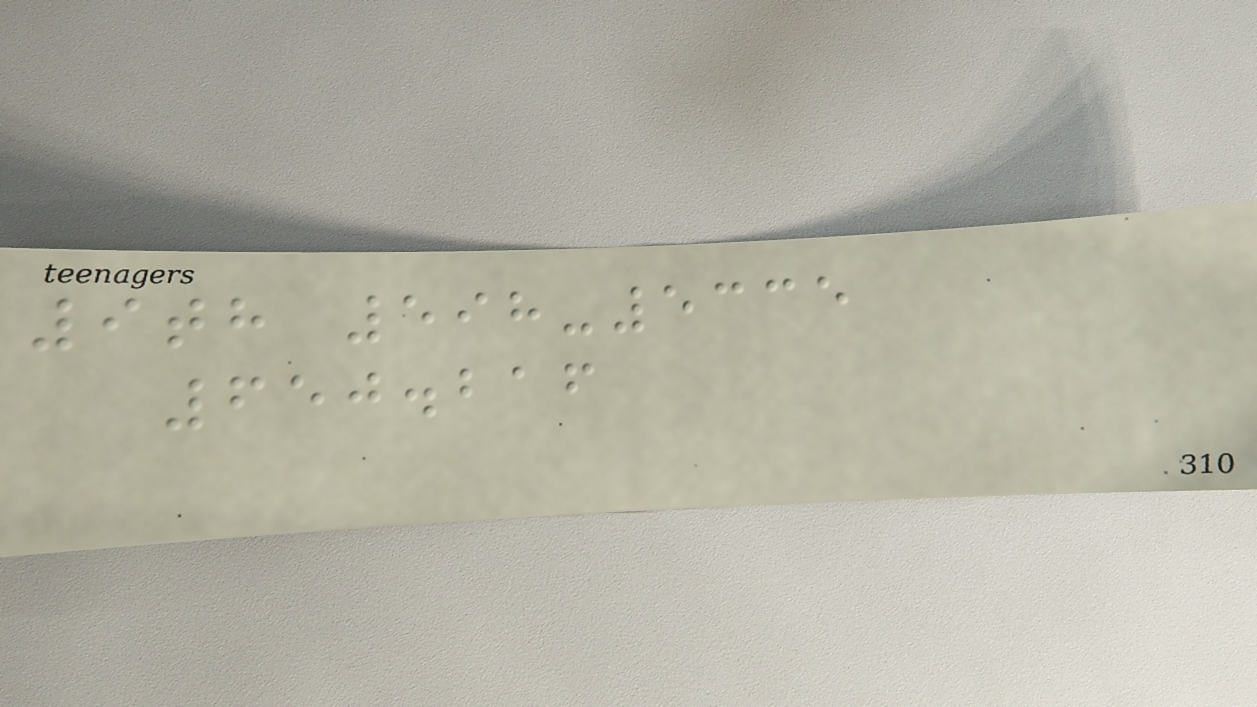9th 598-5335
650.216
